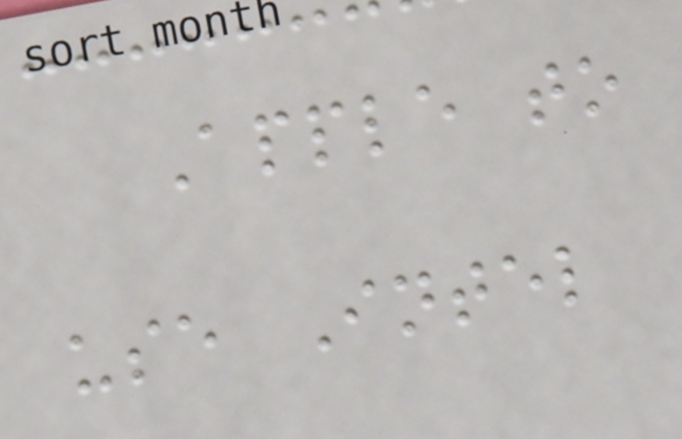Apple to
use Intel
